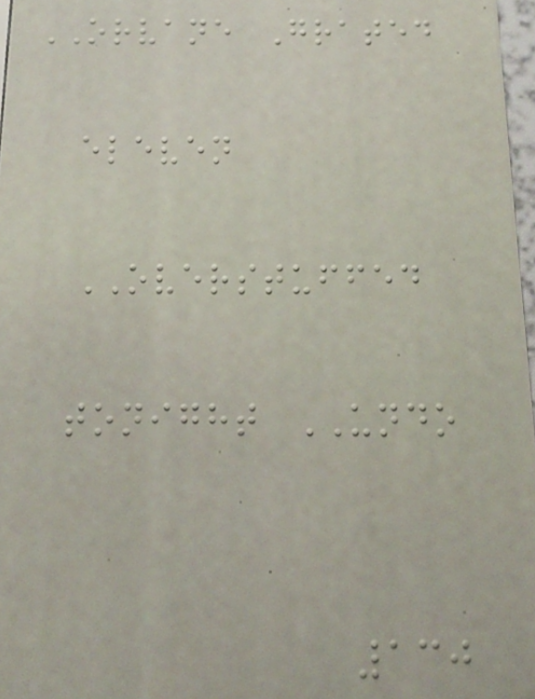ORVANE Grated
eleven
OVERSTUFFED
tonight UNDO
130
